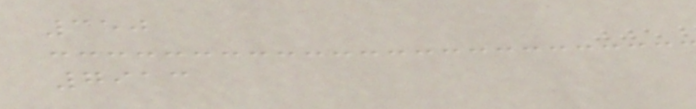350
7913
